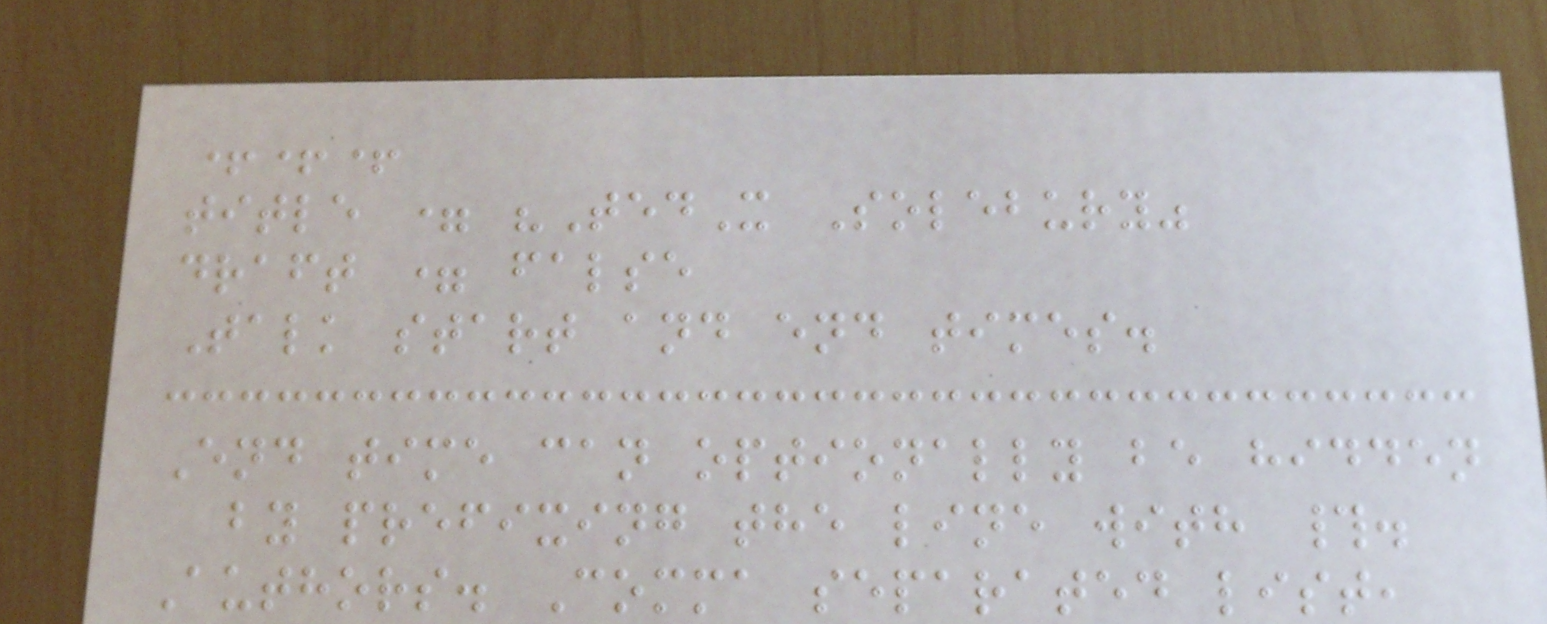+++
title = "TedX Solebury"
draft = false
Talk start and end times.
End time can optionally be hidden
by prefixing the line with #.
Authors. Comma separated list,
